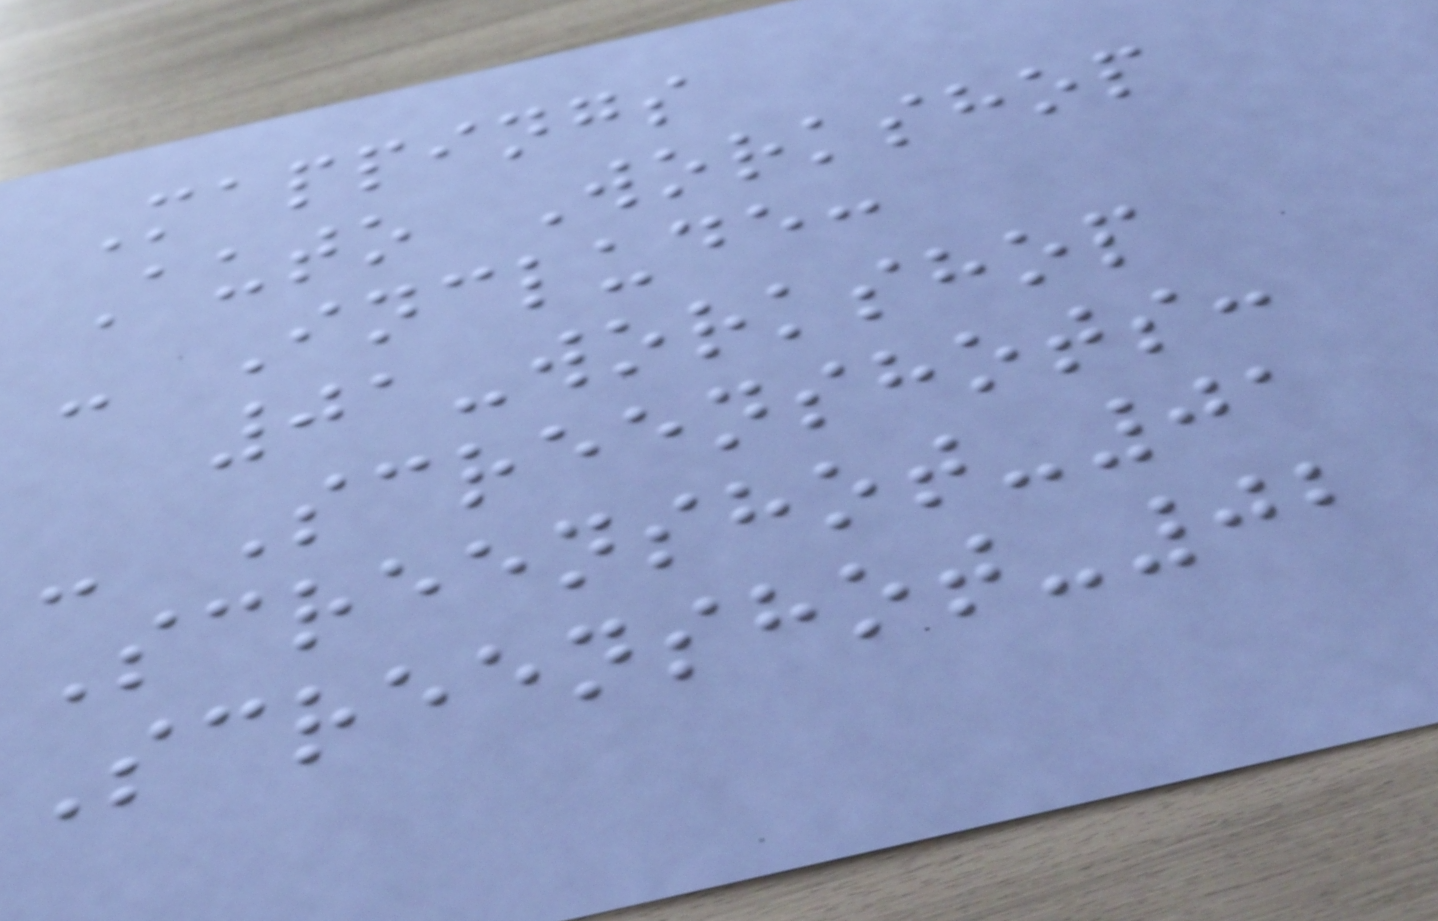Mappings
Auto Workshop
- Include:
01-workshop
- Screenshots:
Screenshot-01
Screenshot-02
